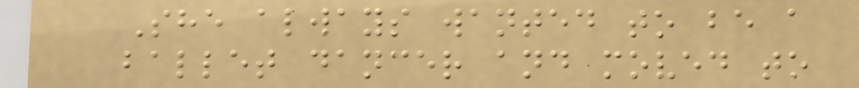She always wanted to be a
ballet dancer and moved to
